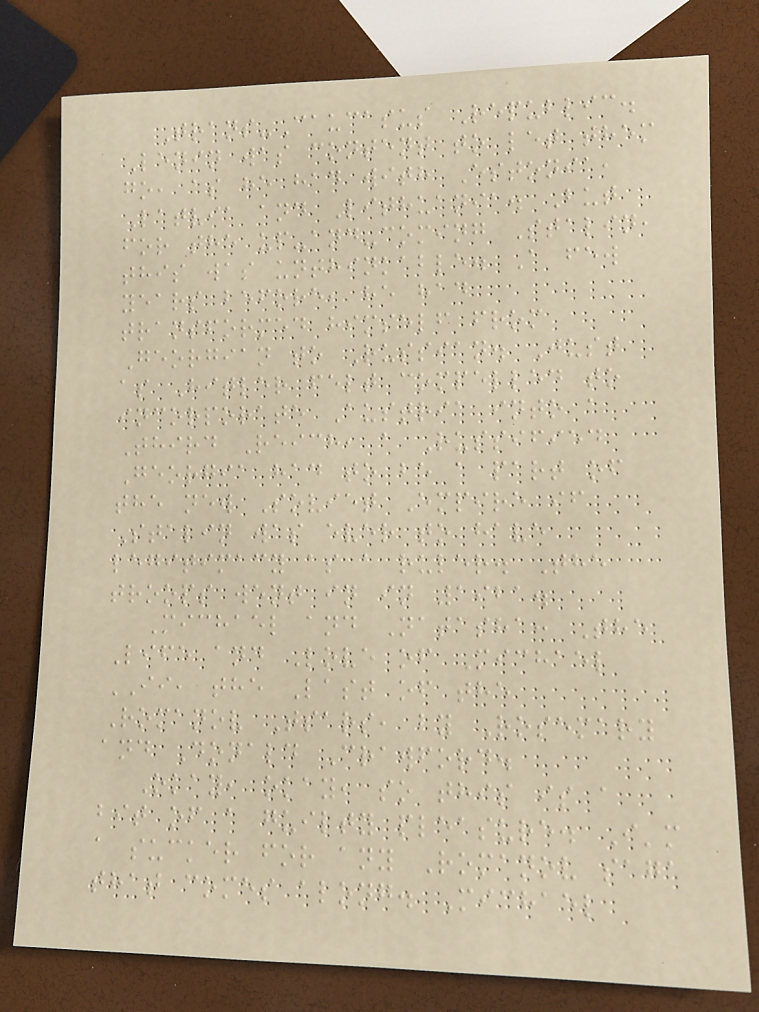Trans-Caucasus Republic.
Lenin was content to let them
go, as he had with Estonia,
Latvia and Lithuania. But
for the up-and-coming Stalin,
this was unthinkable. A few
years before, he had
transformed himself from
Georgian to Russian. Just
as Hitler felt compelled to
incorporate Austria into a
Third Reich, a Russified
Georgia had to be a part of
the new Soviet Empire if
Stalin was ever to have
legitimacy as a ruler. The
troops went in in 1921.
Michael and Natasha: The
Life and Love of Michael
II, the Last of the
Romanov Tsars, by Rosemary
and Donald Crawford.
Okay, okay, so this is a
bit of a guilty pleasure. I'm
a sucker for any Romanov saga
that comes along. Michael
